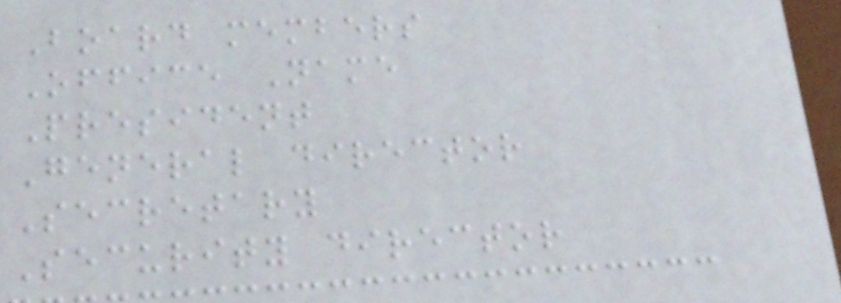Board members
Office Name
President
General director
Secretary
Security director
